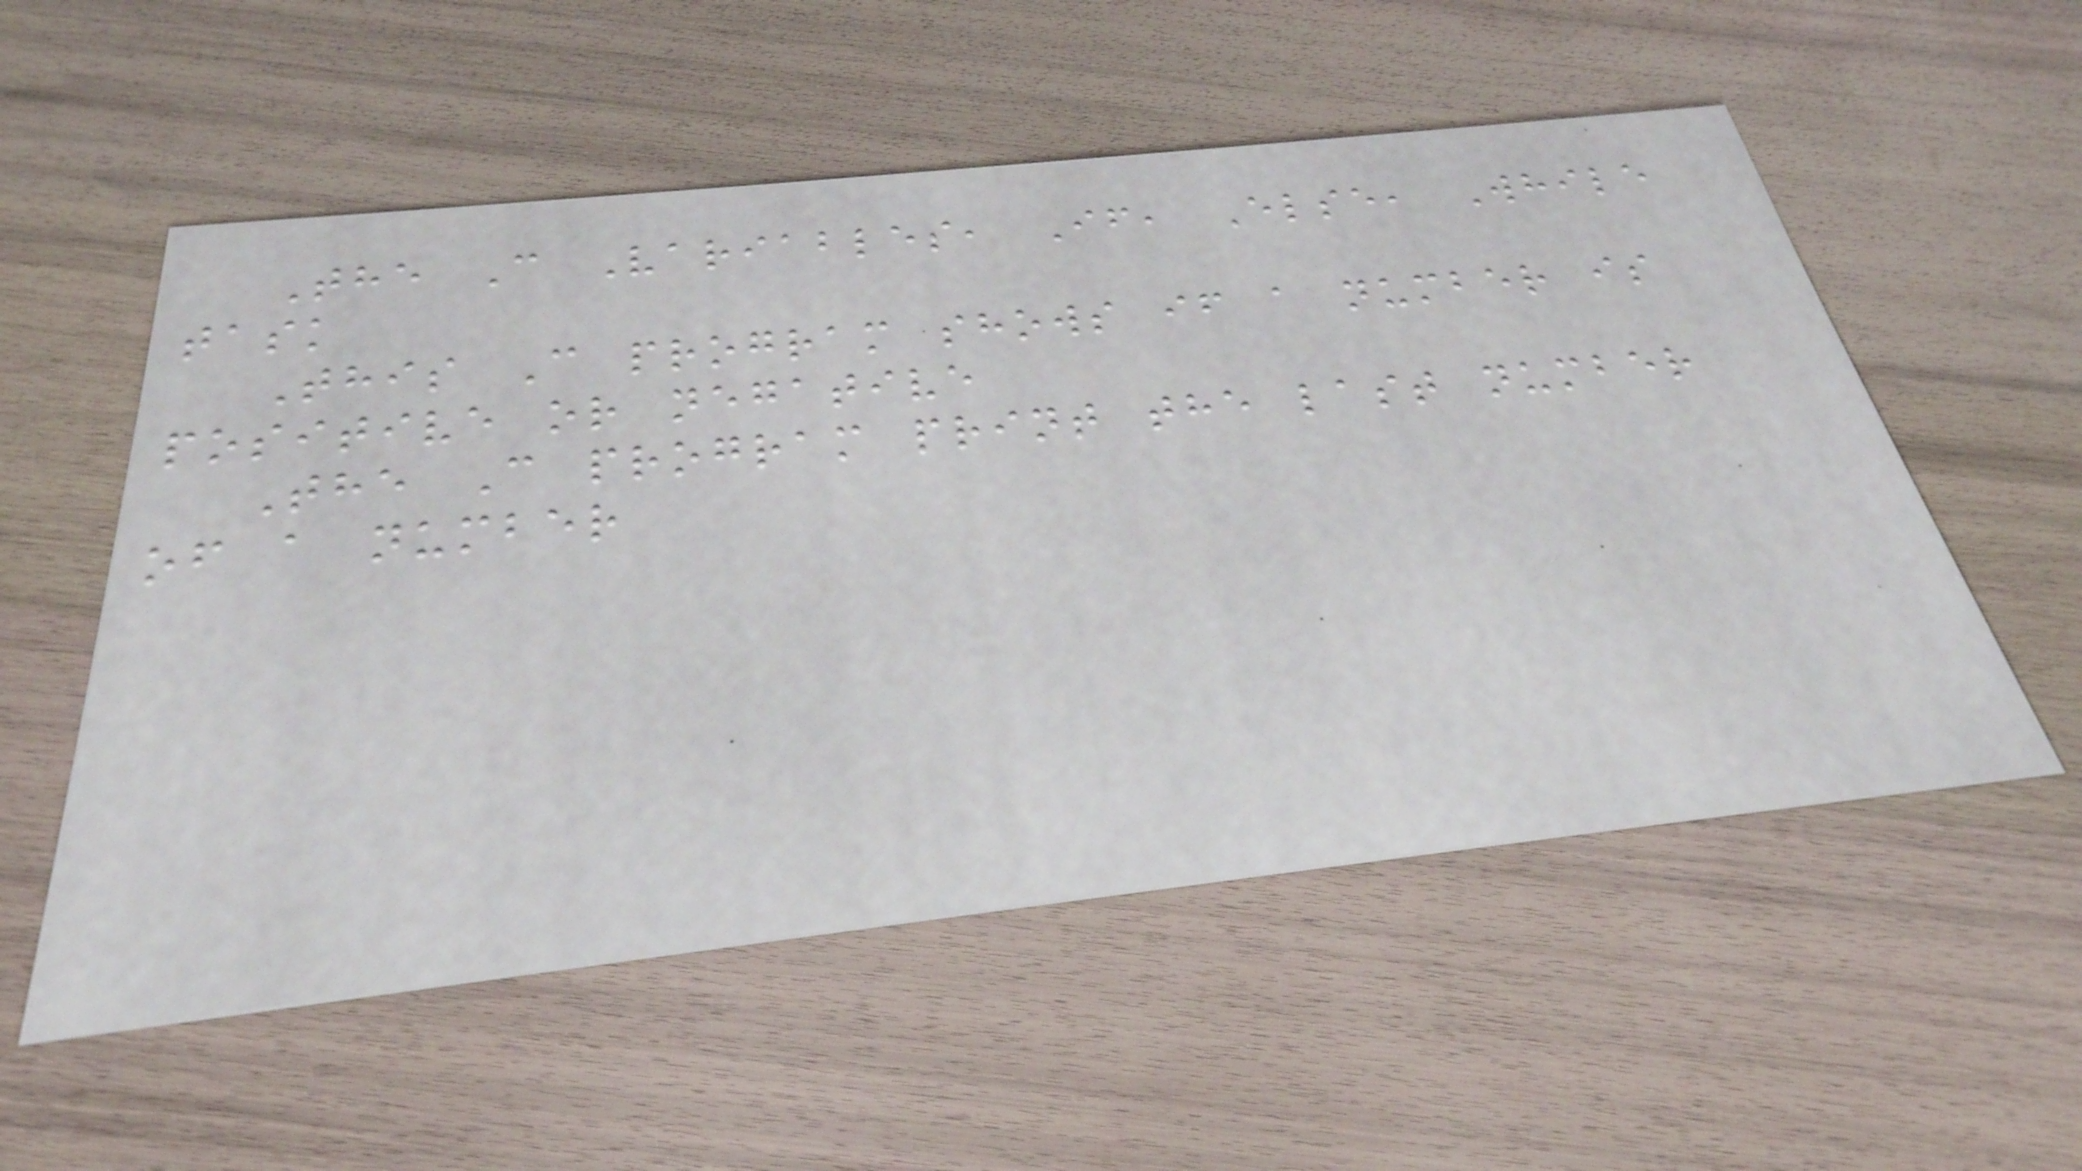The C Variables, If, Else, While
task
This C program shows if a number is
positive or negative
The C program print the last number
of a number
